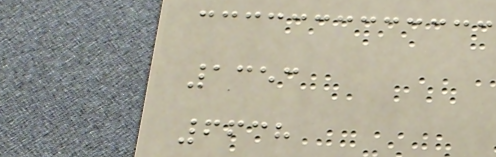1353
6638
